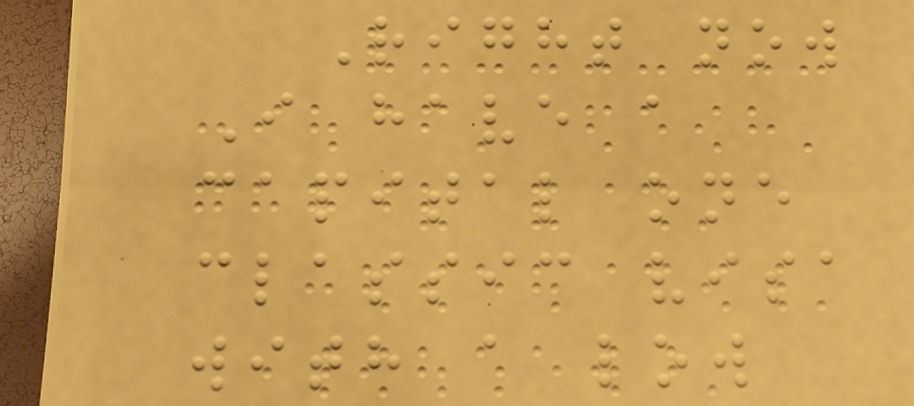Right now
I have a
capital one
classic visa
with a low
